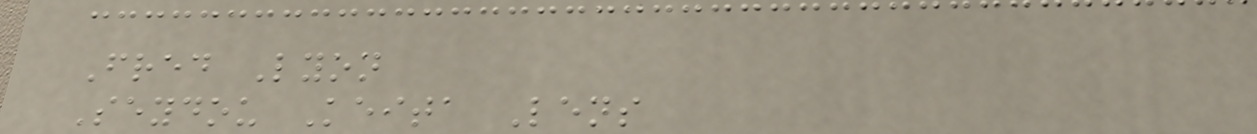Fred Lyon
Seydou Keita Lens
